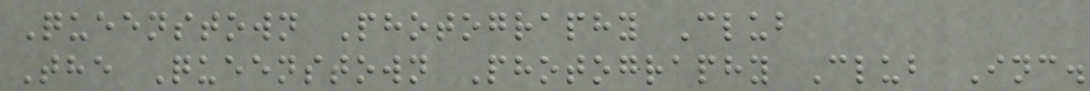Queenstown Photography Club
The Queenstown Photography Club Inc.
